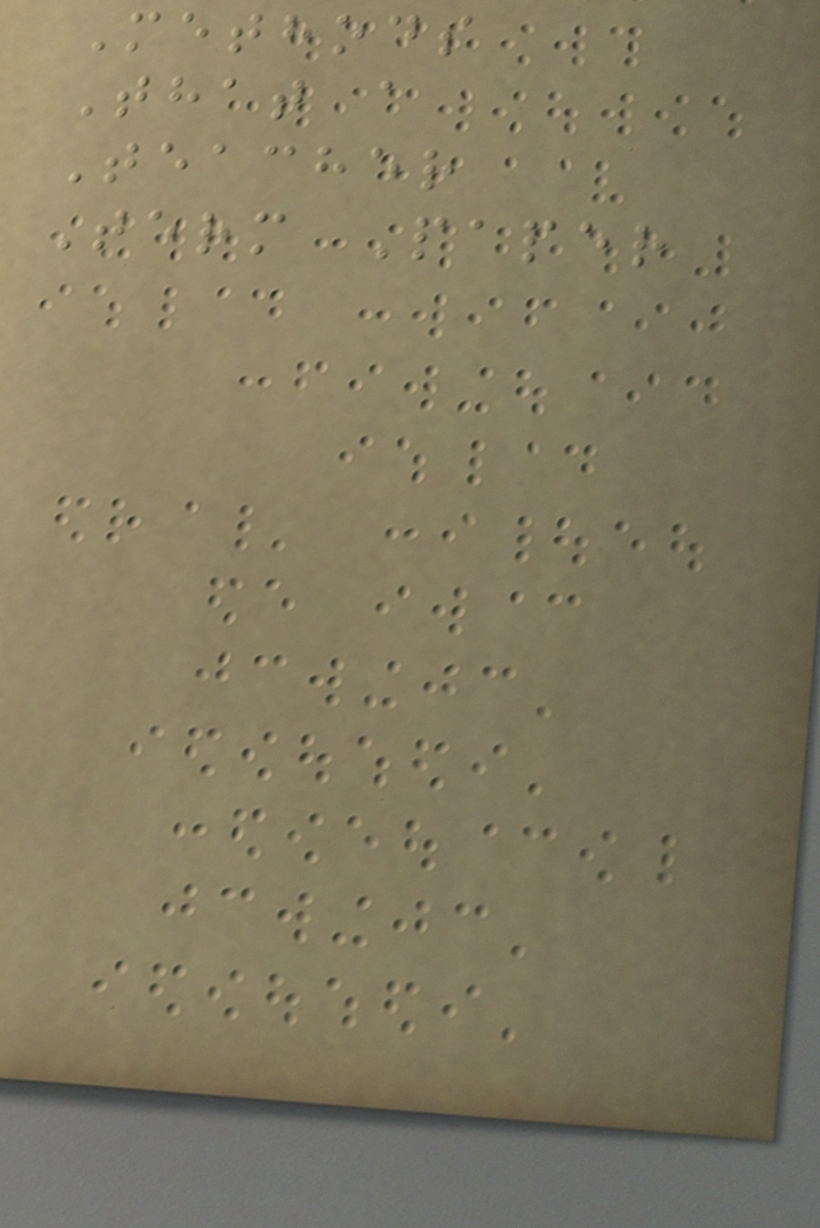Methods
That a
Teacher
Term Paper
